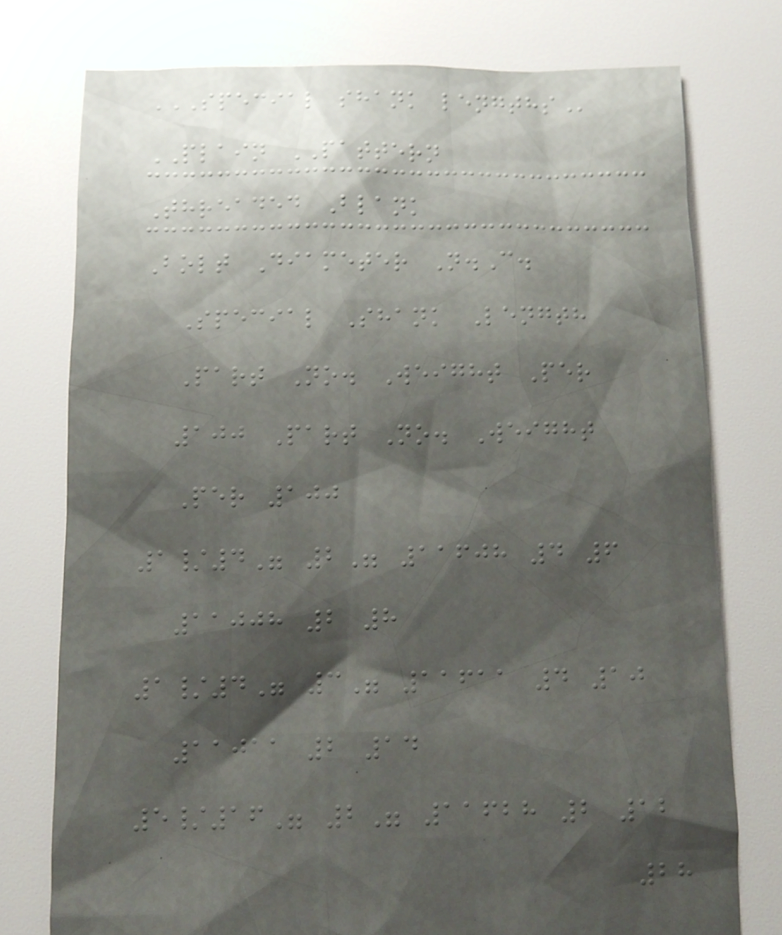SPECIAL SHANK LENGTHS
PLAIN PATTERN
Threaded Blank
Bolt Diameter N.C.
Special Shank Length
Part No. Weight Per
100 Part No. Weight
Per 100
1/4" 2" 11608 4 6
11008 2 8
1/4" 3" 11611 4 10
11011 2 14
5/16" 2" 11628 2 12
28
